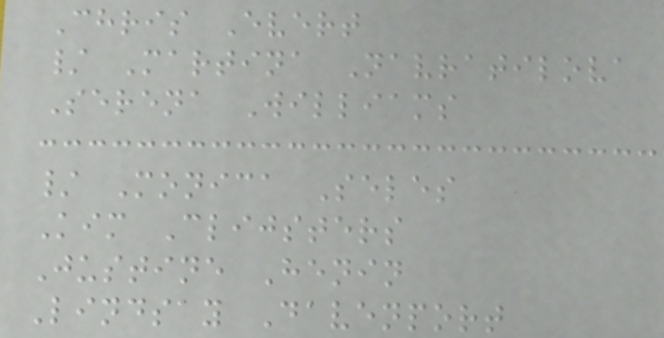Chris Evert
/ Martina Navratilova
Serena Williams
/ Monica Seles
Kim Clijsters
Justine Henin
Lindsay Davenport
